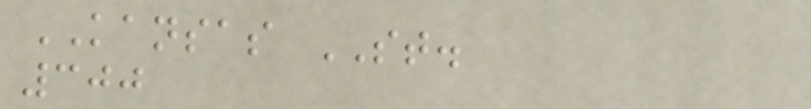KANSAS ST.
300
